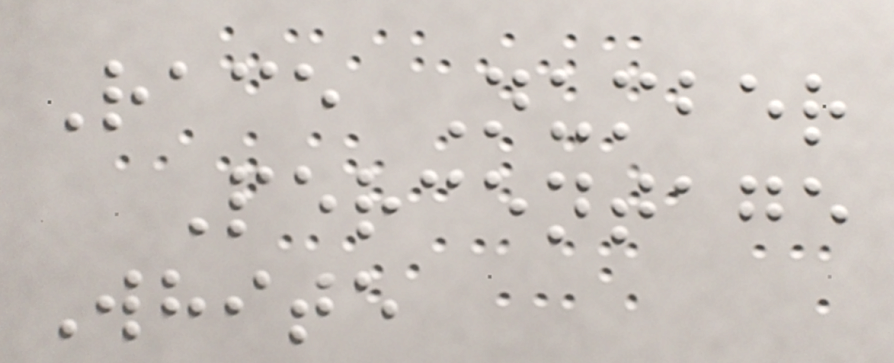Race Number
Percentage
White
